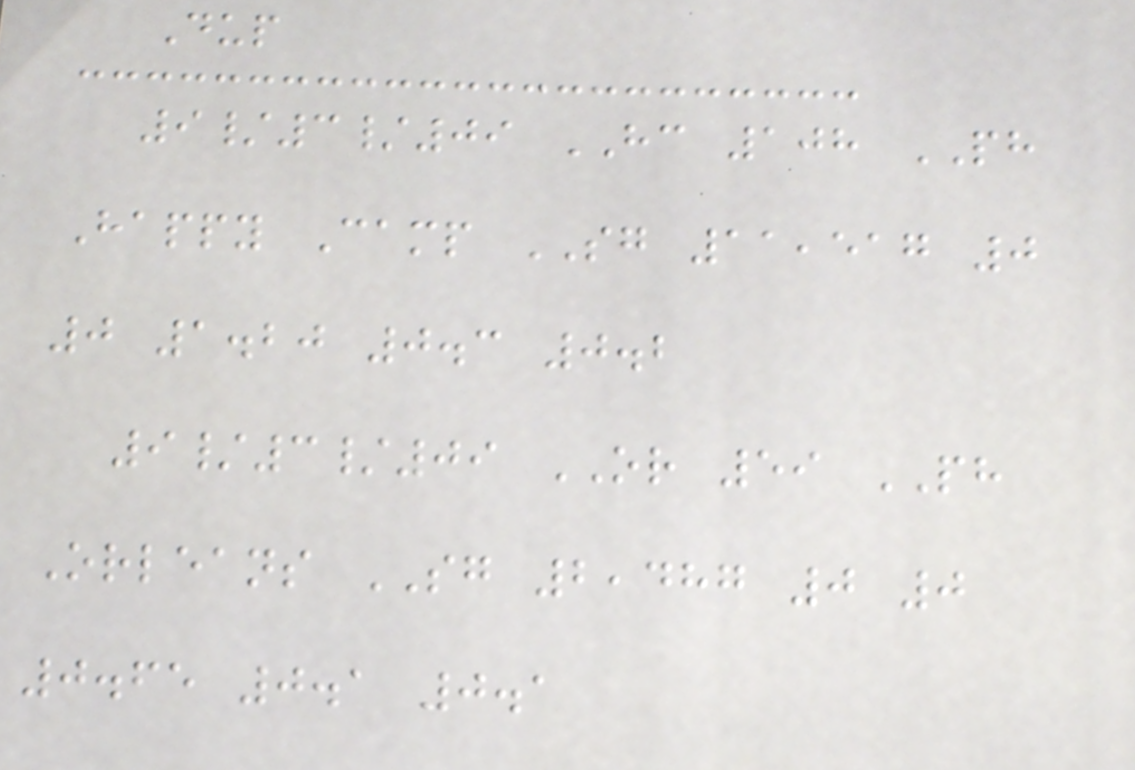Dup
9/3/09 HC 108 PH
Happy Camp SG 11,517 0
0 1.20 0.3 0.2
9/3/09 OR 59 PH
Orleans SG 2,487 0 0
0.65 0.1 0.1
